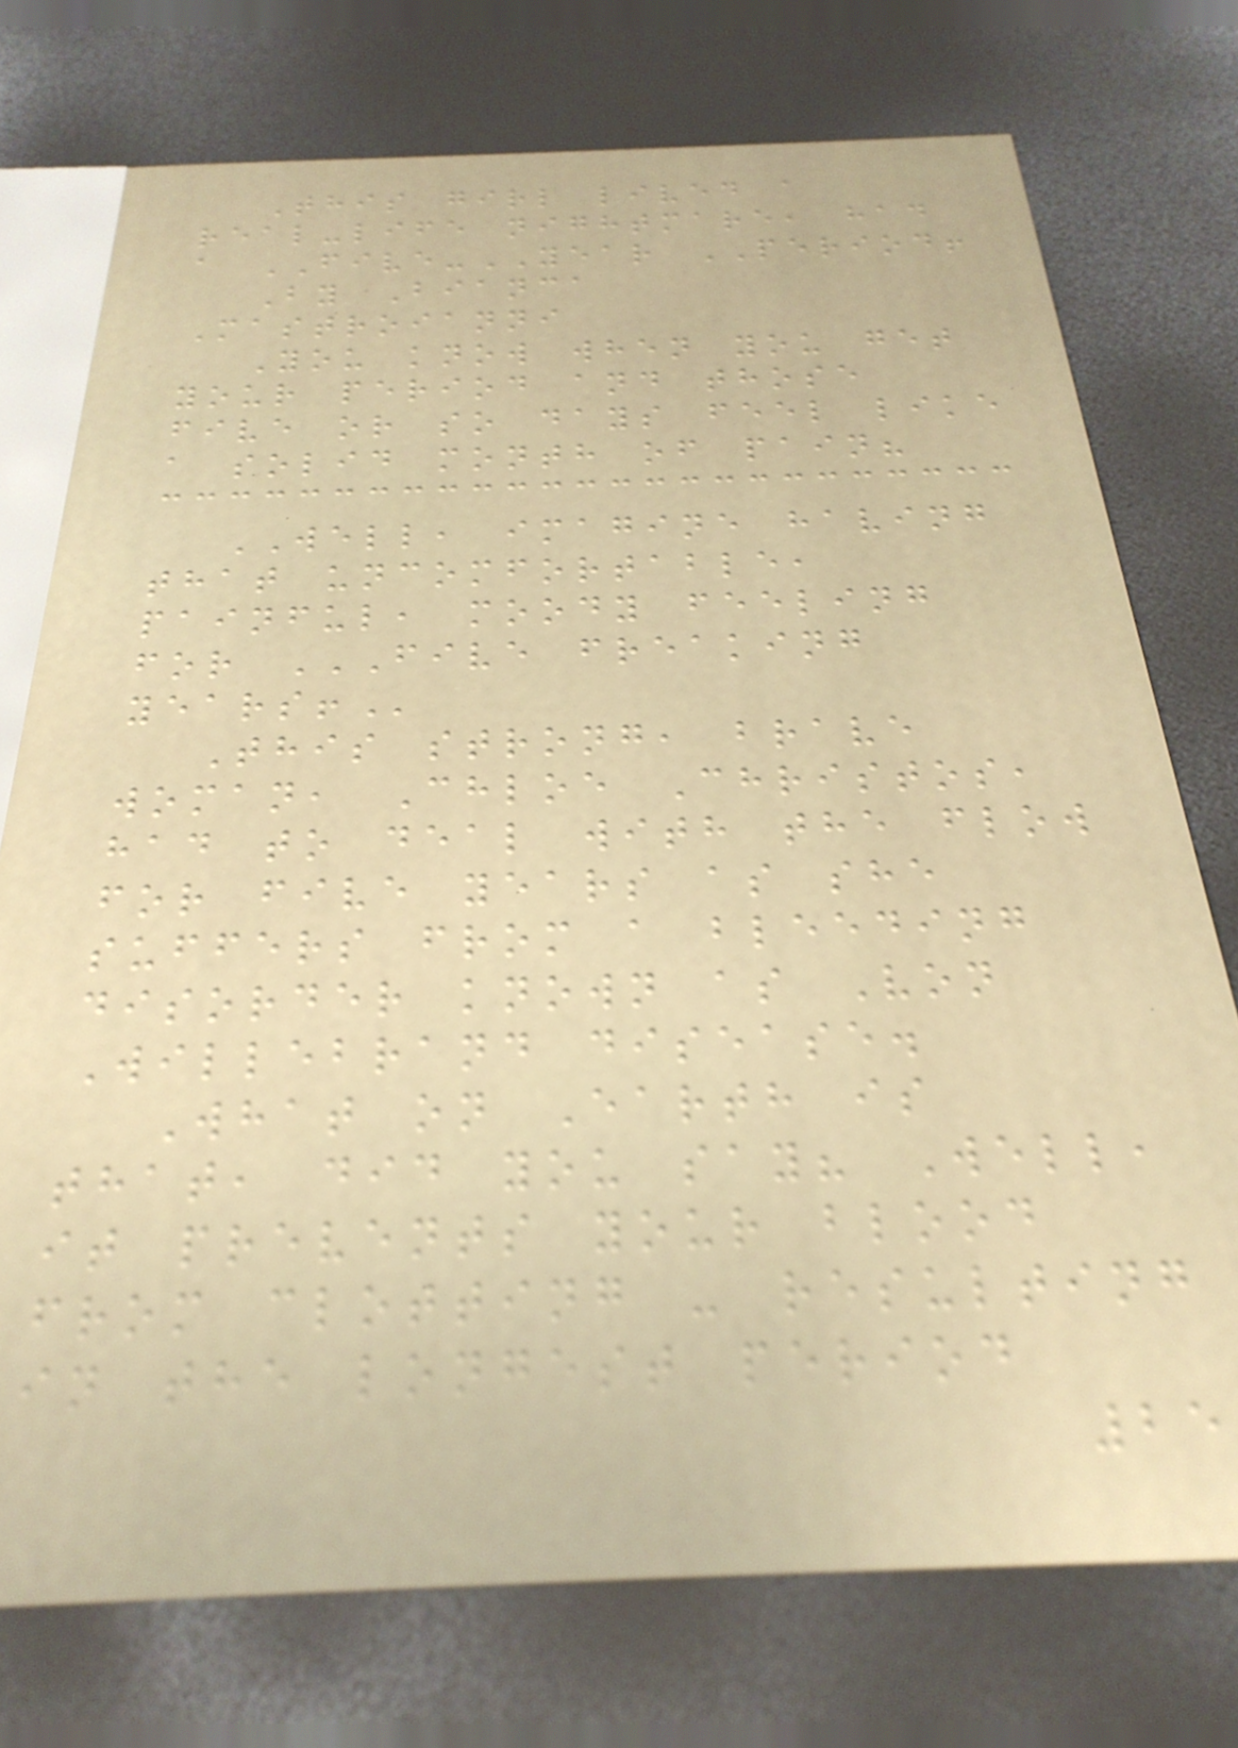This girl lived a
real-life nightmare, had
a FIVE-YEAR PERIOD!
By Bianca
Mastroianni
You know when you get
your period and those
five or so days feel like
a solid month of pain?
WELL, imagine having
that uncomfortable,
painful, moody feeling
for FIVE FREAKING
YEARS!
This strong, brave
woman, Chloe Christos,
had to deal with the flow
for five years as she
suffers from a bleeding
disorder known as Von
Willebrand disease.
What on Earth is
that, did you say? Well,
it prevents your blood
from clotting - resulting
in the longest period
25
